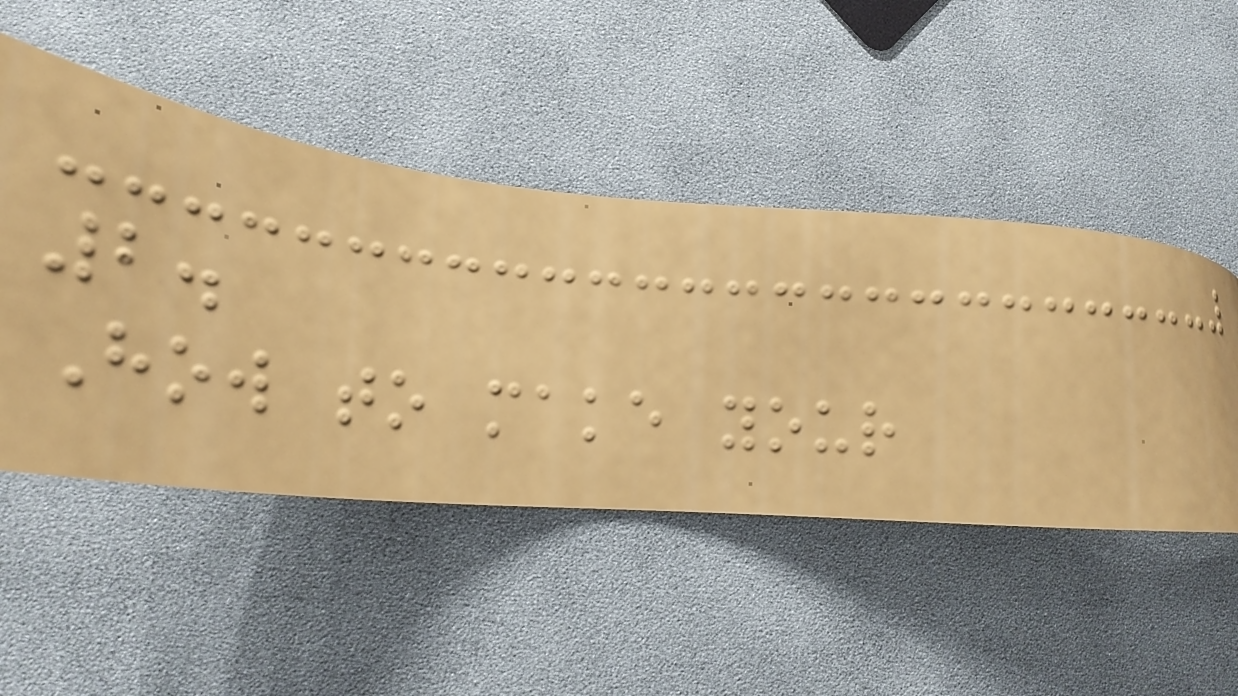2.
How to make your
